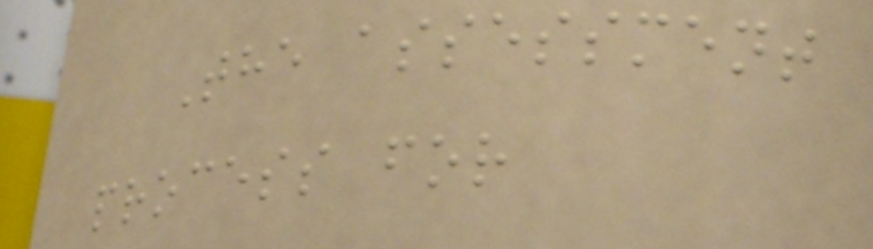The assessment
process for
